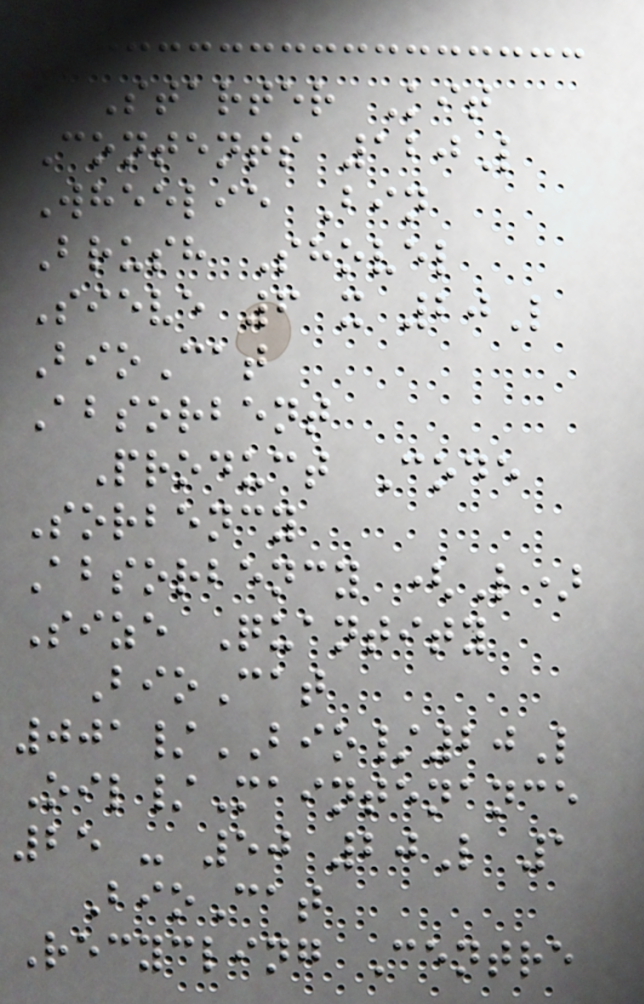Starter Kit
Contents 120L
Wheelie Bin
Brush Shovel
Sieve 6 x 20L
BioCat
Absorbent
Product Code
Sorbency
Absorbency (L)
Size Quantity
BioCat
001/BIO/20L
Oil/Maintenance
25 - 50 20L 1
BioCat
Recycling Centre
